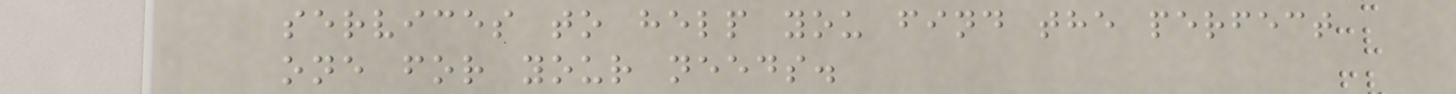services to help you find the perfect
one for your needs.
